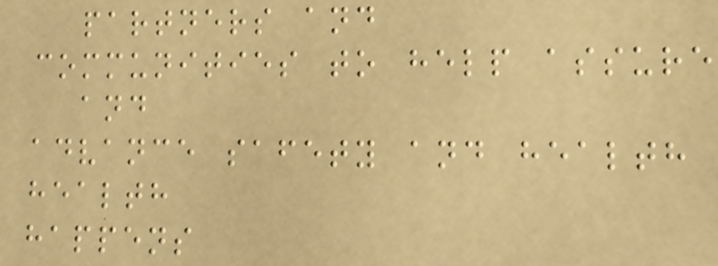partners and
communities to help assure
and
advance safety and health
health
happens
